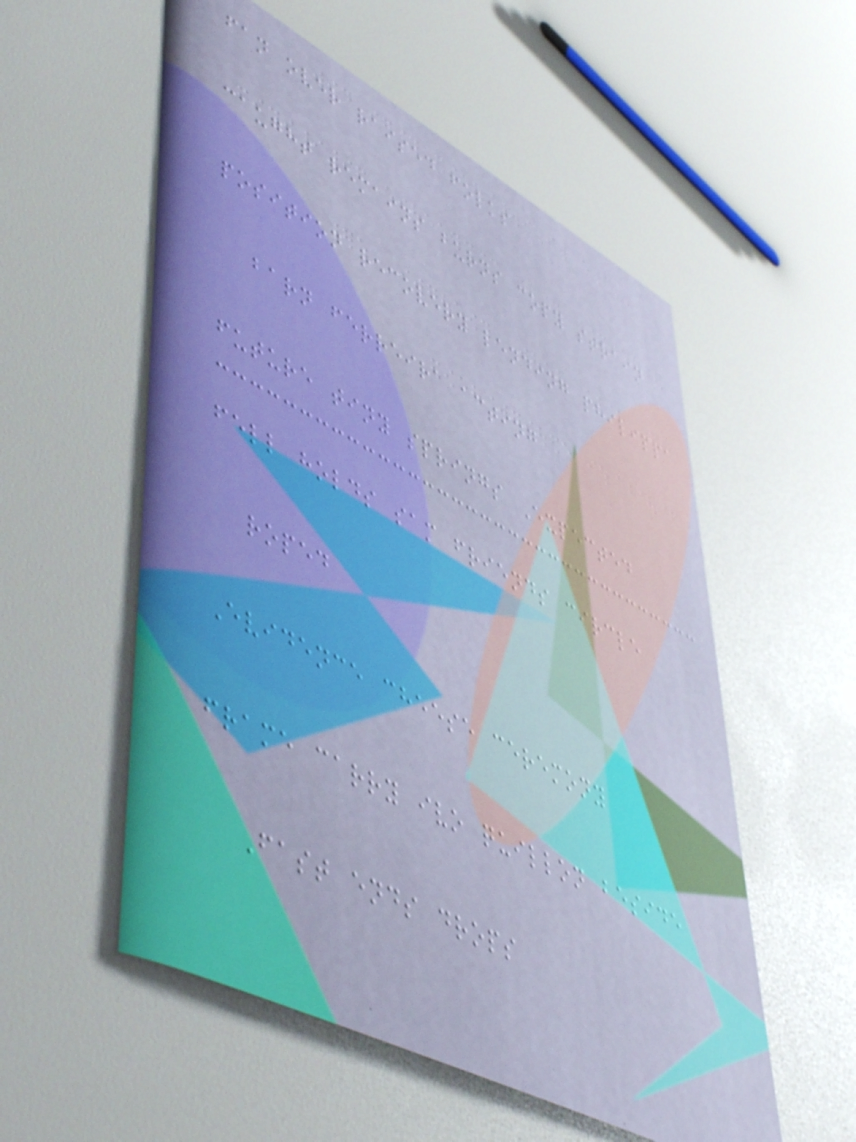fan over raised folks
caught remains burns copy strain
position recovery lending philippa
barn ferreira acting
future tiny springs Expected
fell holds sam friends circle
roped
Evidence cheese ceremony
frame carry ivo quillon beside
Fast ends drops
